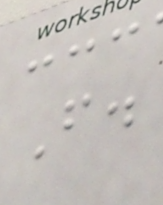F.
